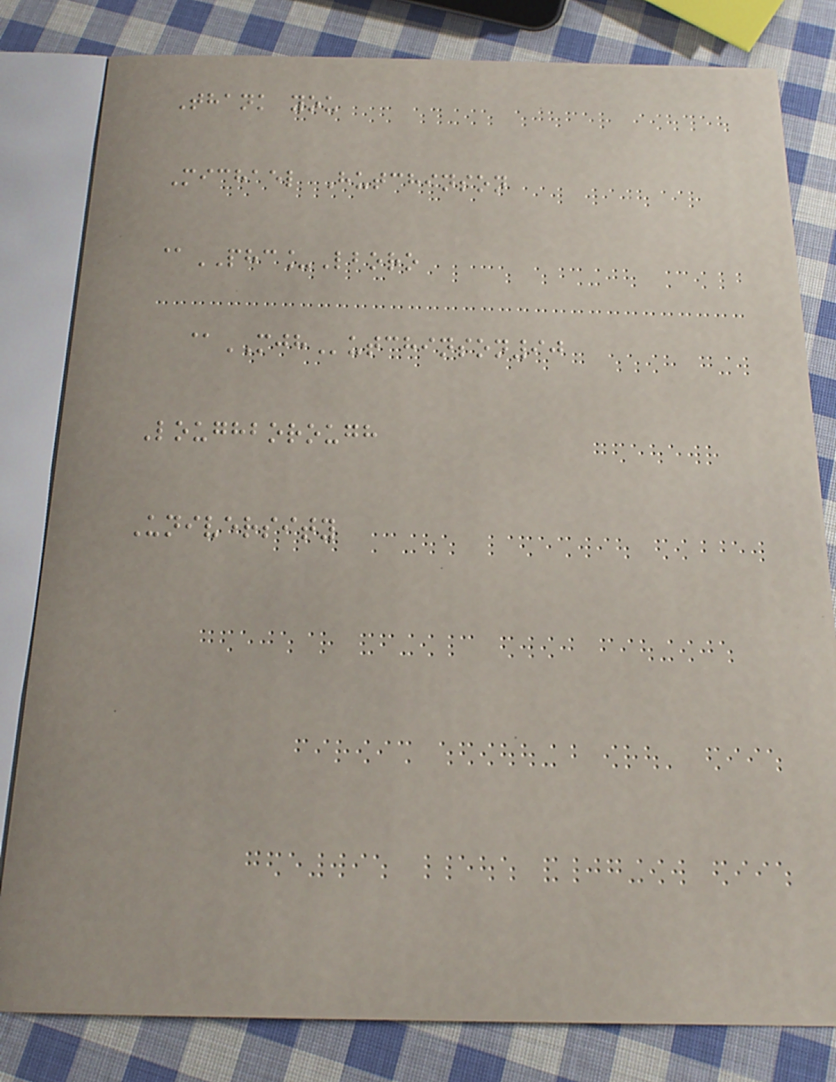Thank you
Michael Hutchinson
@PHC_Lboro
@MJHutchinson90
Loughborough
University
